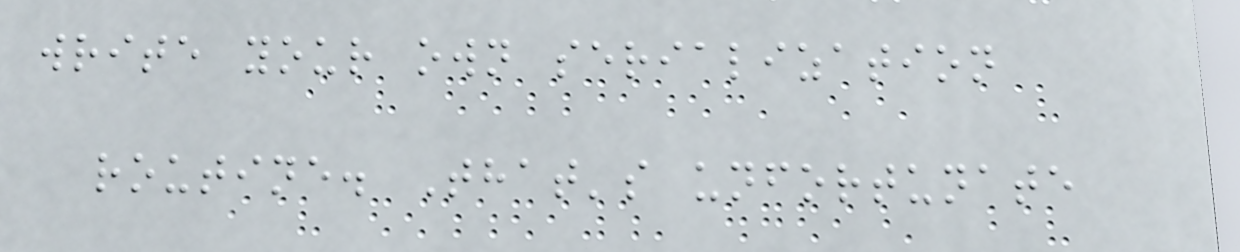write your own serialization
routine. That's unfortunate
